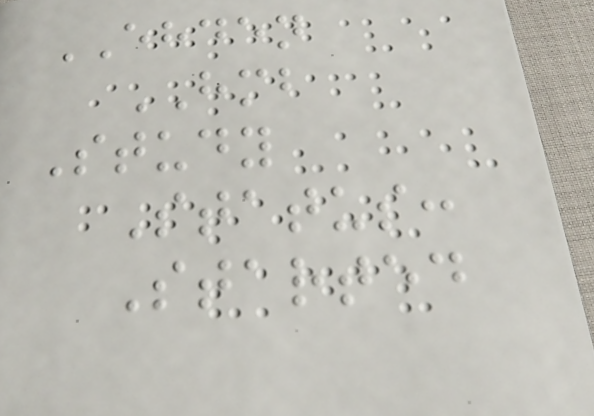EHDEN
HMB
Study
Status:
Started
